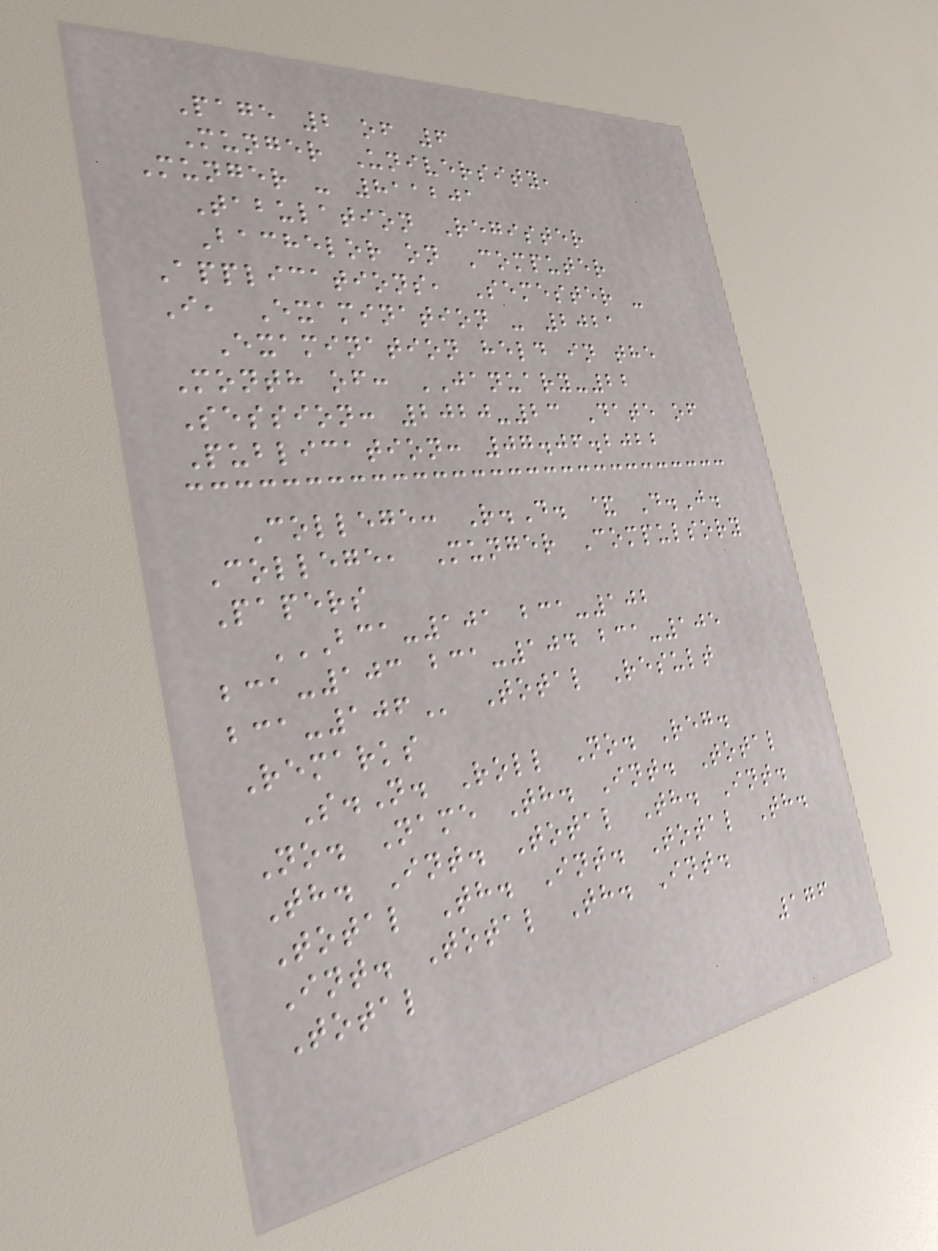Page 2 of 6
Munger University,
Munger - 811201
Tabulation Register
Bachelor on Computer
Applications, Semester -
I, Examination - 2021
Examination held in the
Month of: JANUARY-22
Session: 2020-23 Date of
Publication: 07.06.2022
College: R.D. & D.J.
College, Munger Compulsory
Papers
BCA-101 BCA-102
BCA-103 BCA-104 BCA-105
BCA-106 Total Result
Remarks
S.N. Roll No. Reg.
No. Name Th. Int. Total
Th. Int. Total Th. Int.
Total Th. Int. Total Th.
Int. Total Th. Int.
Total
176
